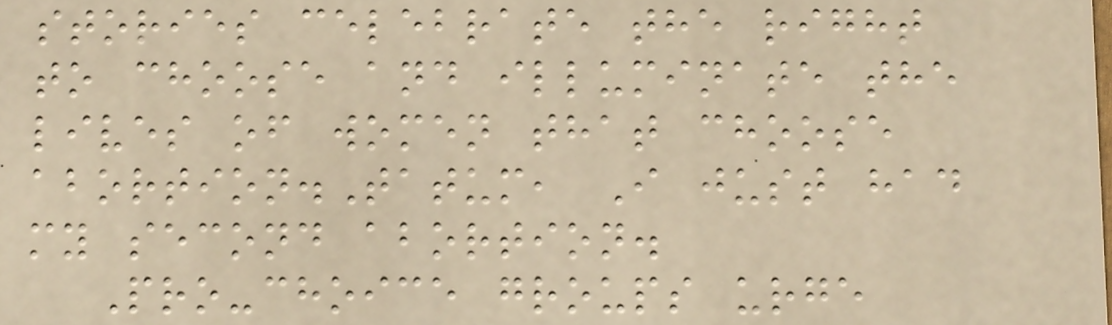stories celebrate the right
to choose and illuminate the
lives of women that choose
abortion.Tatum, I just had
my second abortion.
Pro-choice groups urge
